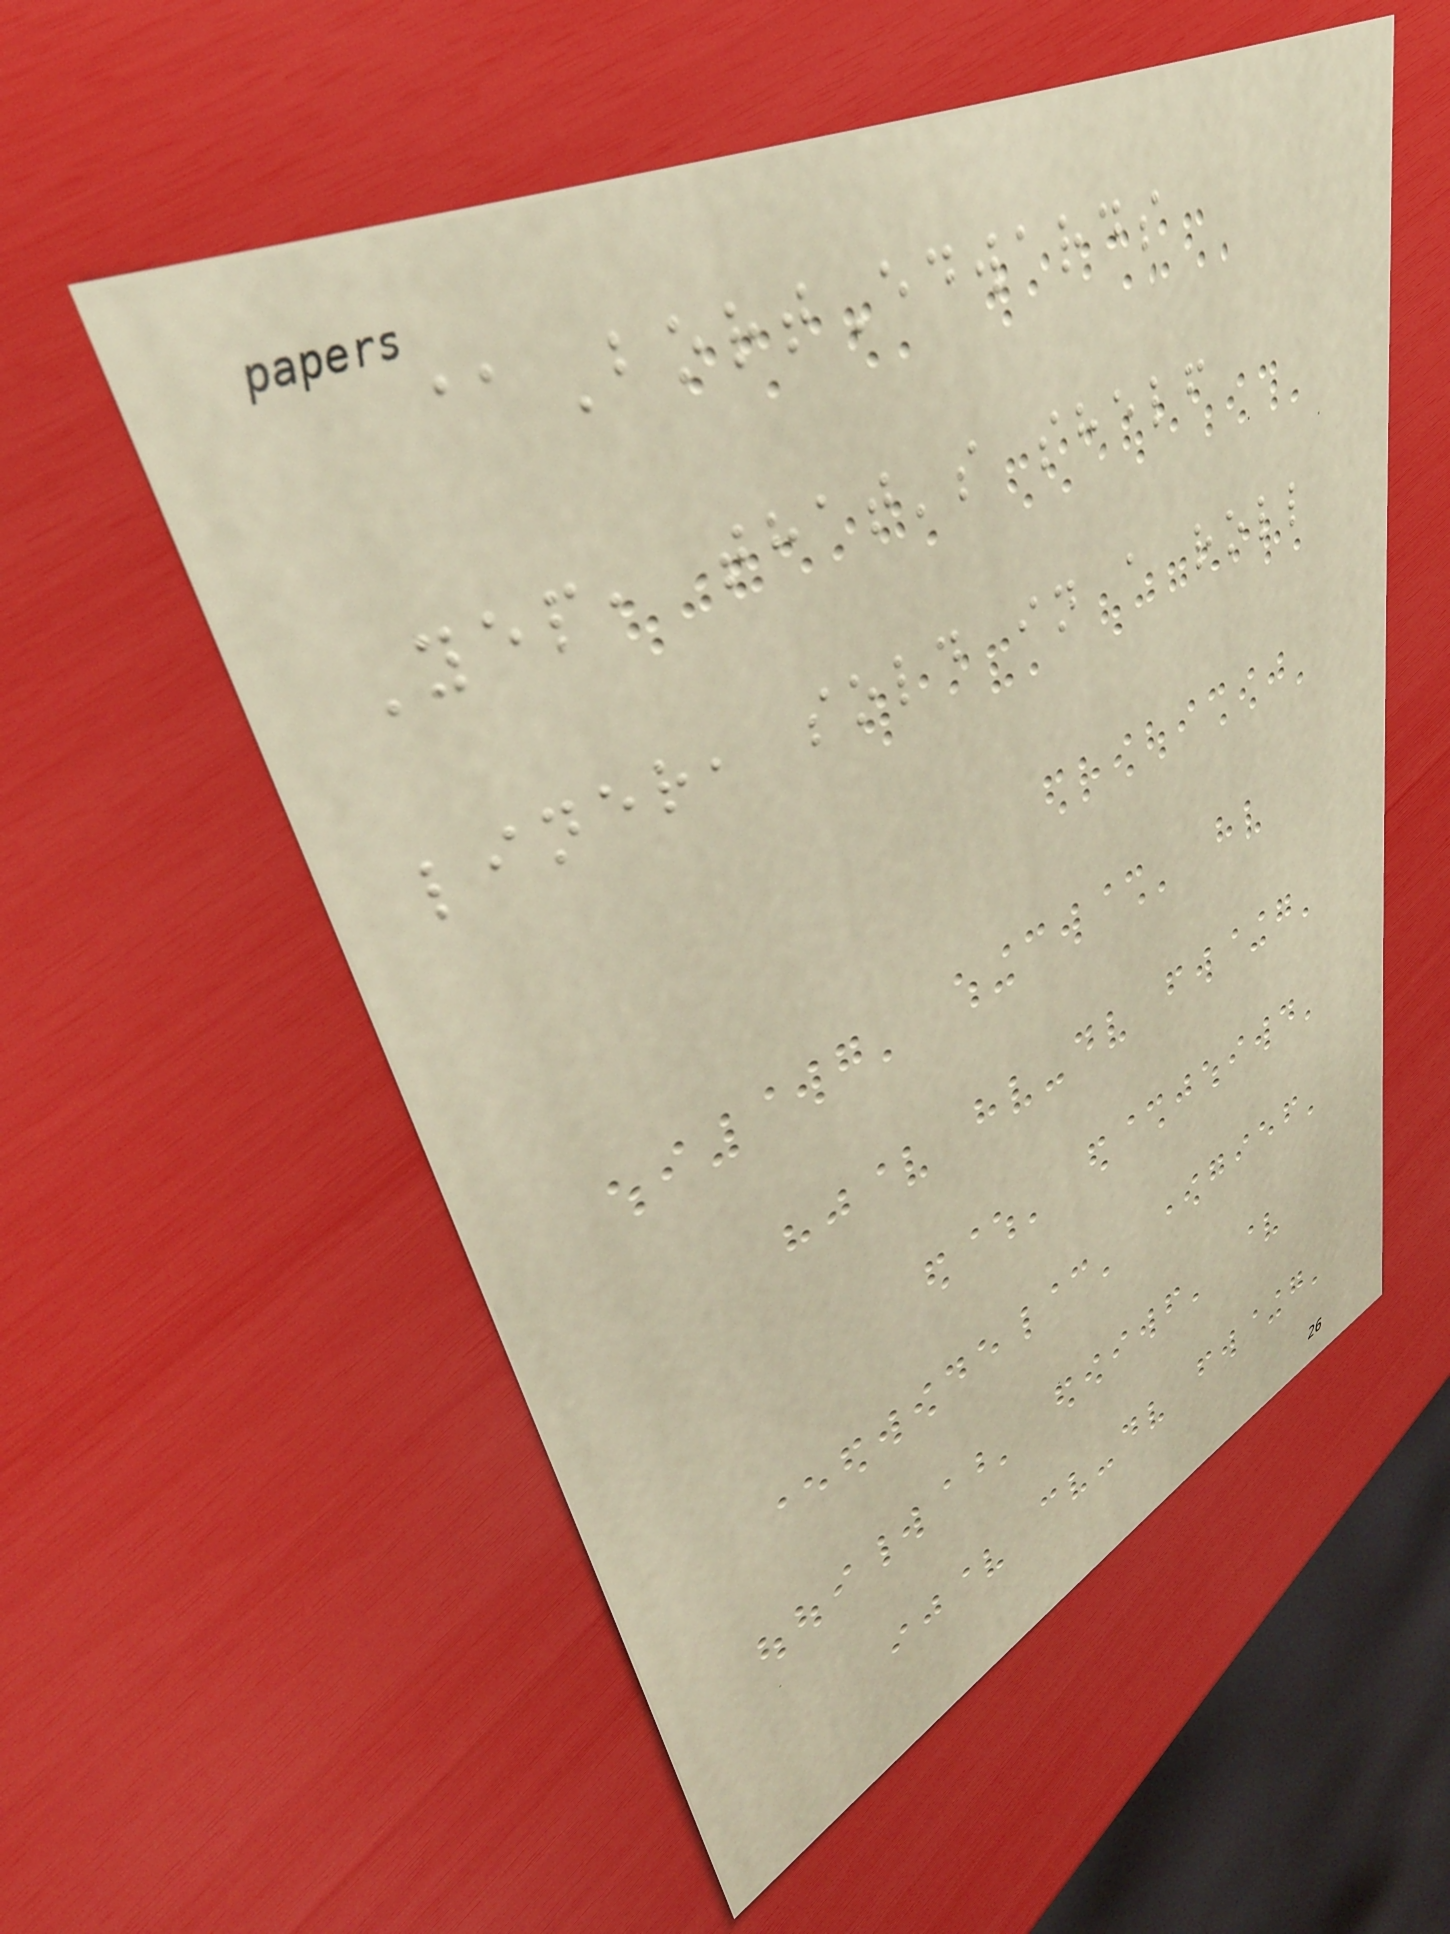@BortEdwards
Yep, that's shelf
liner, sold in a roll
